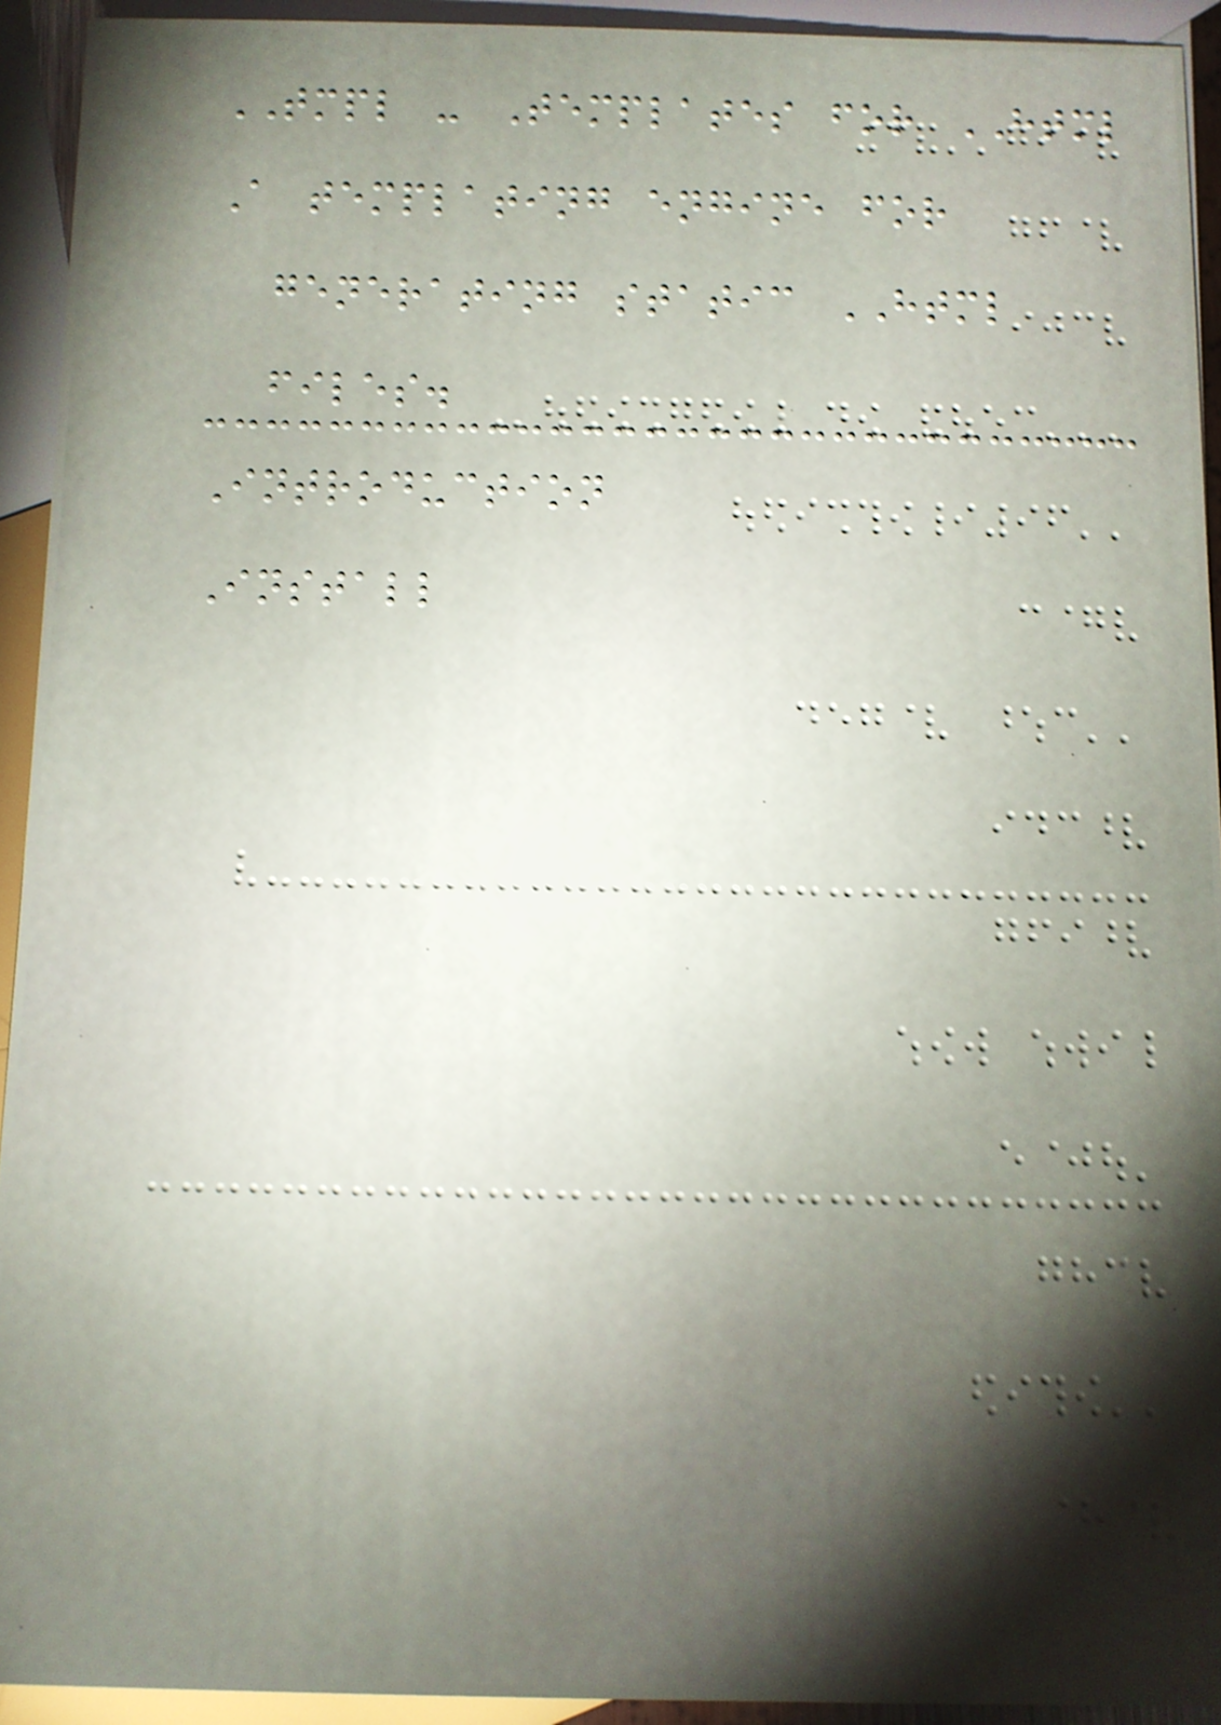TMPL - Templates for HTML
A templating engine for
generating static HTML
files.
Introduction
Install
